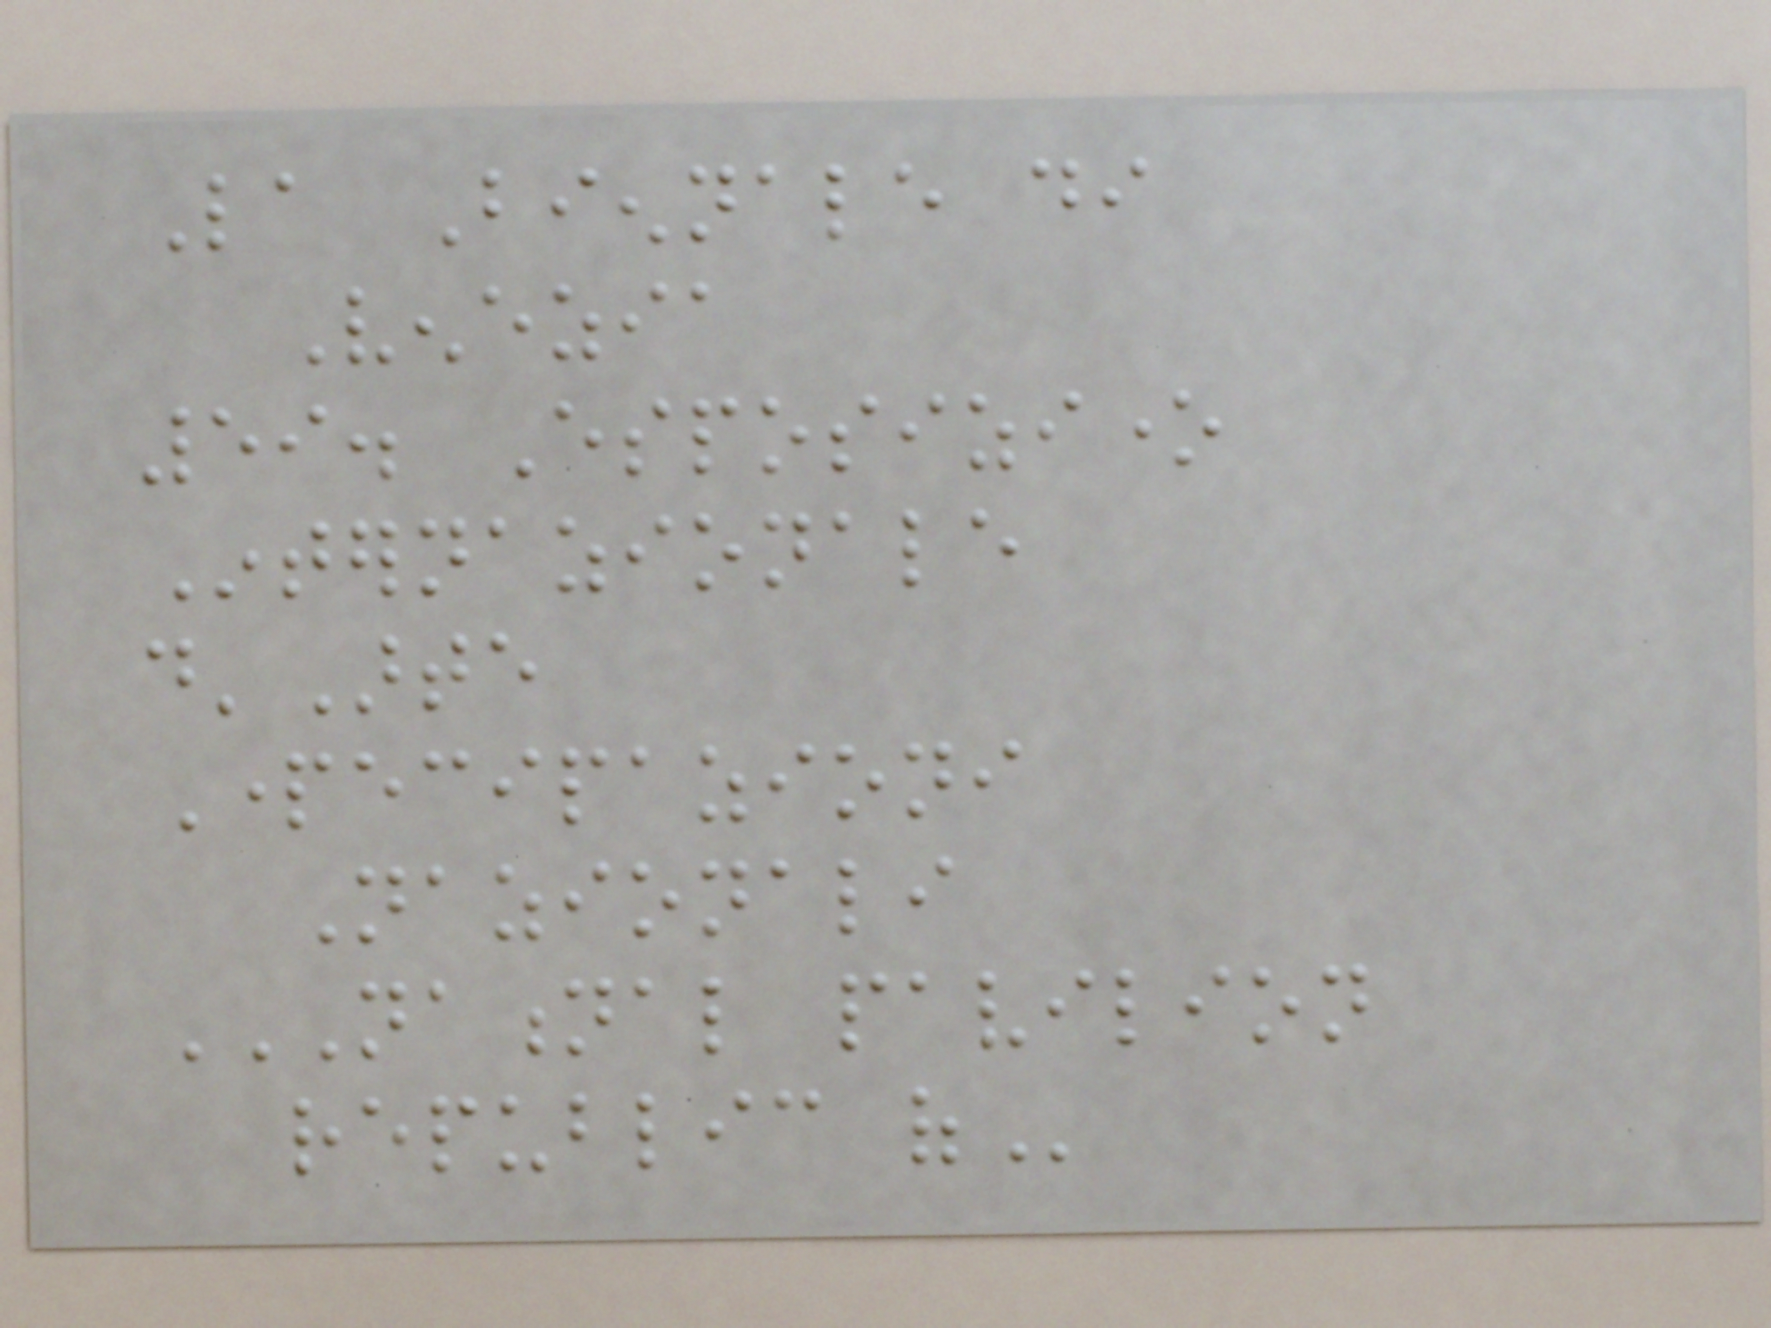La Biennale di
Venezia
59. Esposizione
Internazionale
d'Arte
Partecipazioni
Nazionali
NATIONAL PAVILION
REPUBLIC OF
